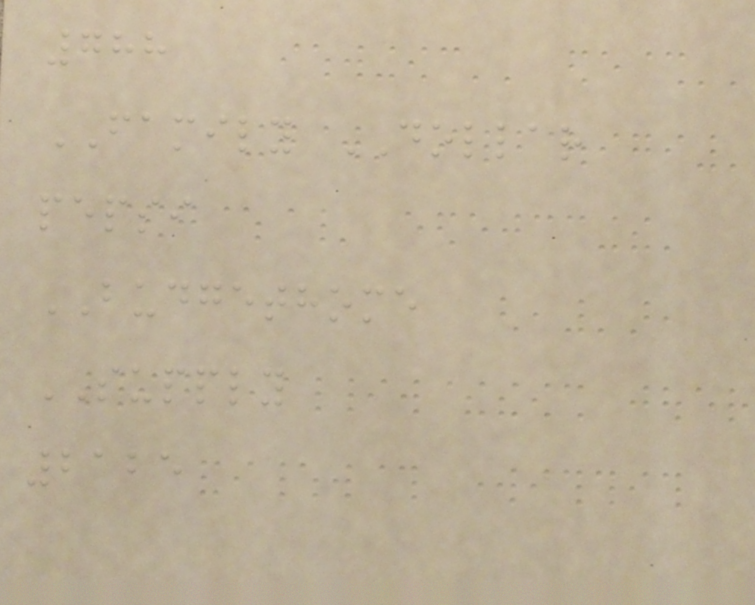788
FAMILY DOLLAR
pepsi
BUDGETHOME
SUPPLY
2125
